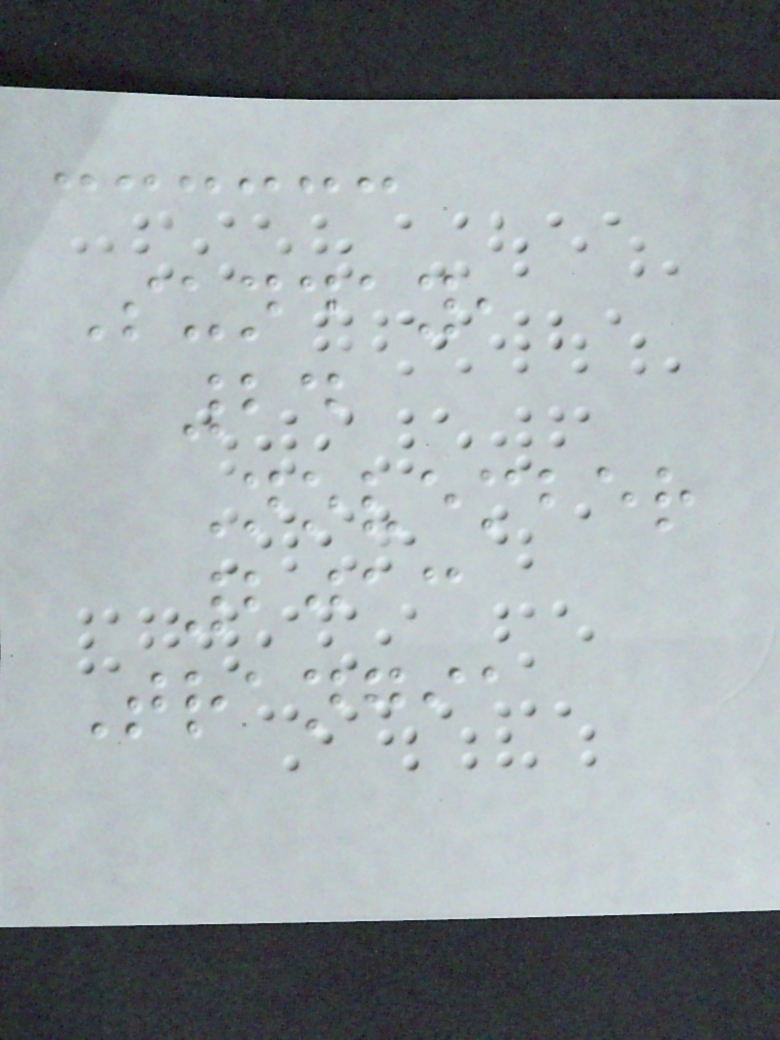Sunday,
24
November
2013
Trangia
